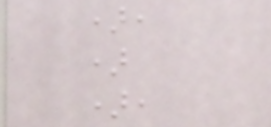),
)
),
